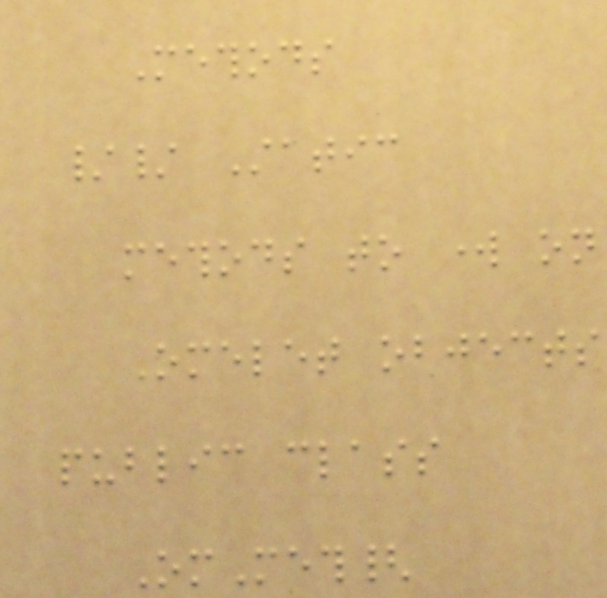Methods
// Static
methods to work on
Omelet objects
public class
OmMeth{
